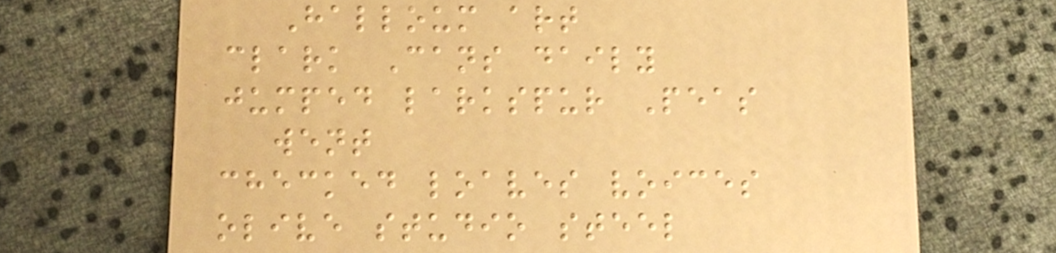Halloum art
clark Cans daily
jumped larkspur Peas
went
checked loaves voices
olive studio steel
